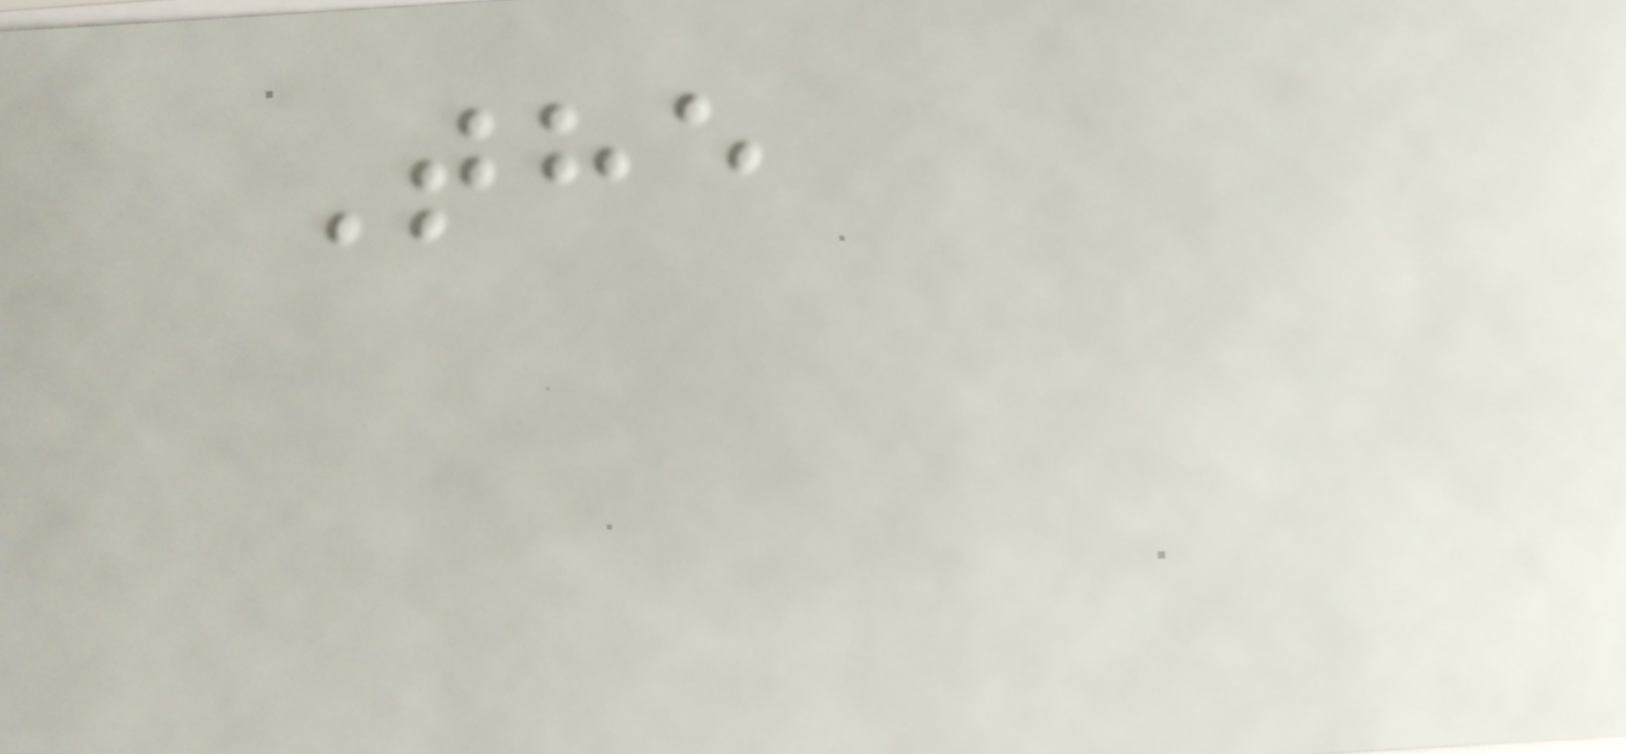The
